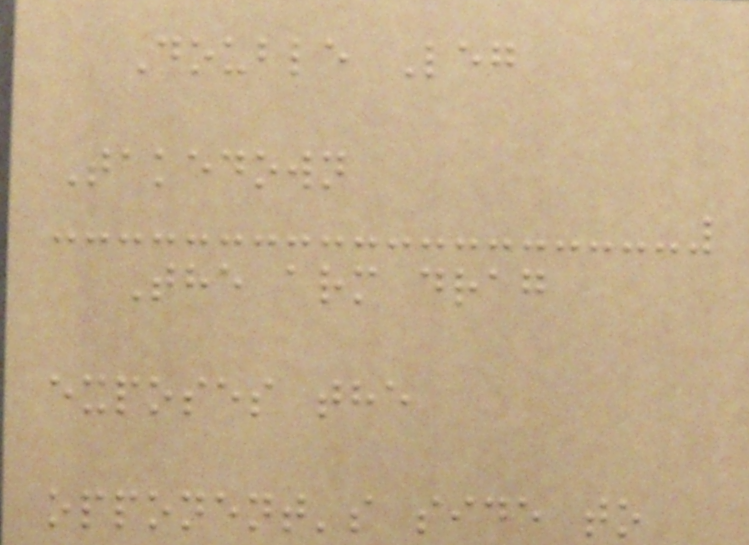Double Leg
Takedown
The arm drag
exposes the
opponent's side to
